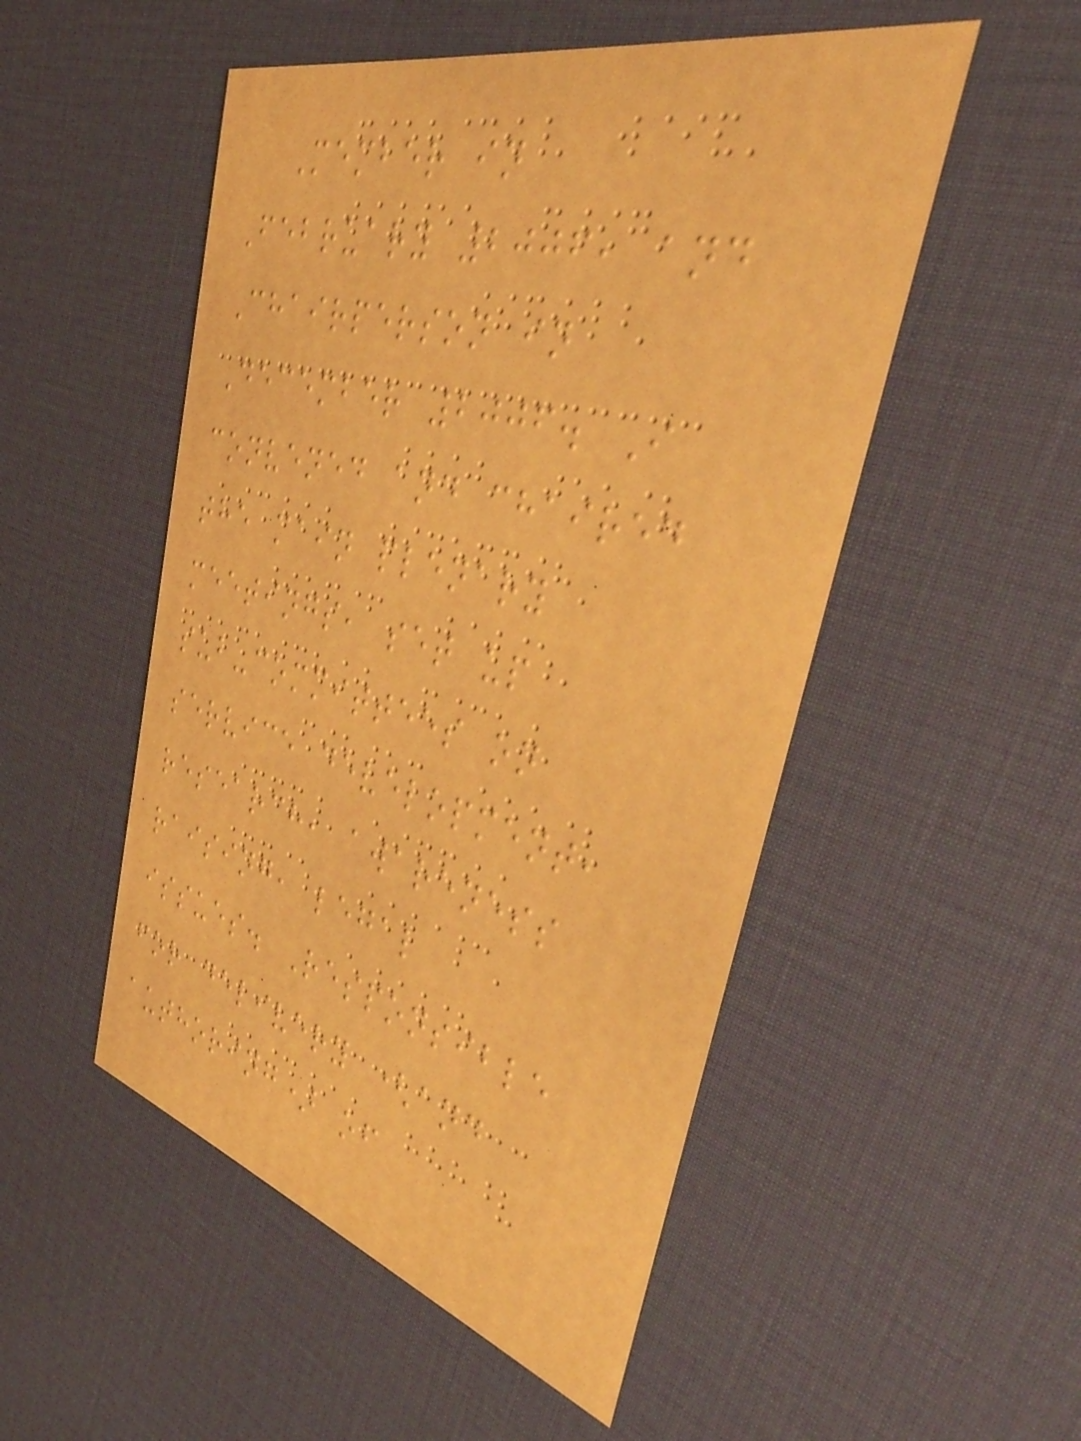Member in
February 2006, and
Chairperson in
December 2006. I
convened and chaired
the main plenary
meetings, set up
sub-committees on
service development,
research, awareness
raising, legal
issues. Responsible
for delivery (and
authoring) of
